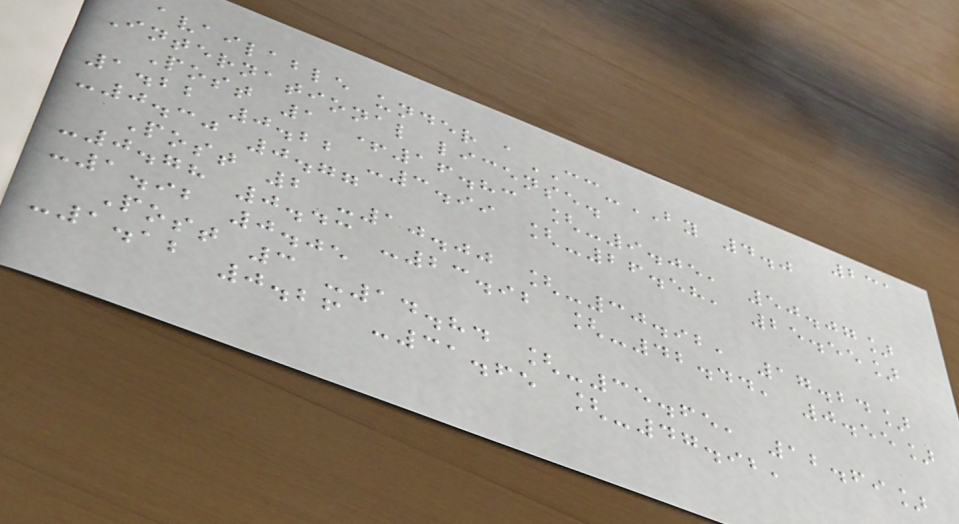231
available under aCC-BY 4.0
International license.
Post 1 +16.83 [-9.05, 50.07]
1.22 0.22 -3.99 [-26.58, 25.55]
-0.30 0.77
Post 2 -10.00 [-30.92, 17.24]
-0.78 0.43 -23.92 [-42.44, 0.55]
-1.92 0.05
Post 3 -14.84 [-35.65, 12.69]
-1.12 0.26 -31.65 [-47.92,
